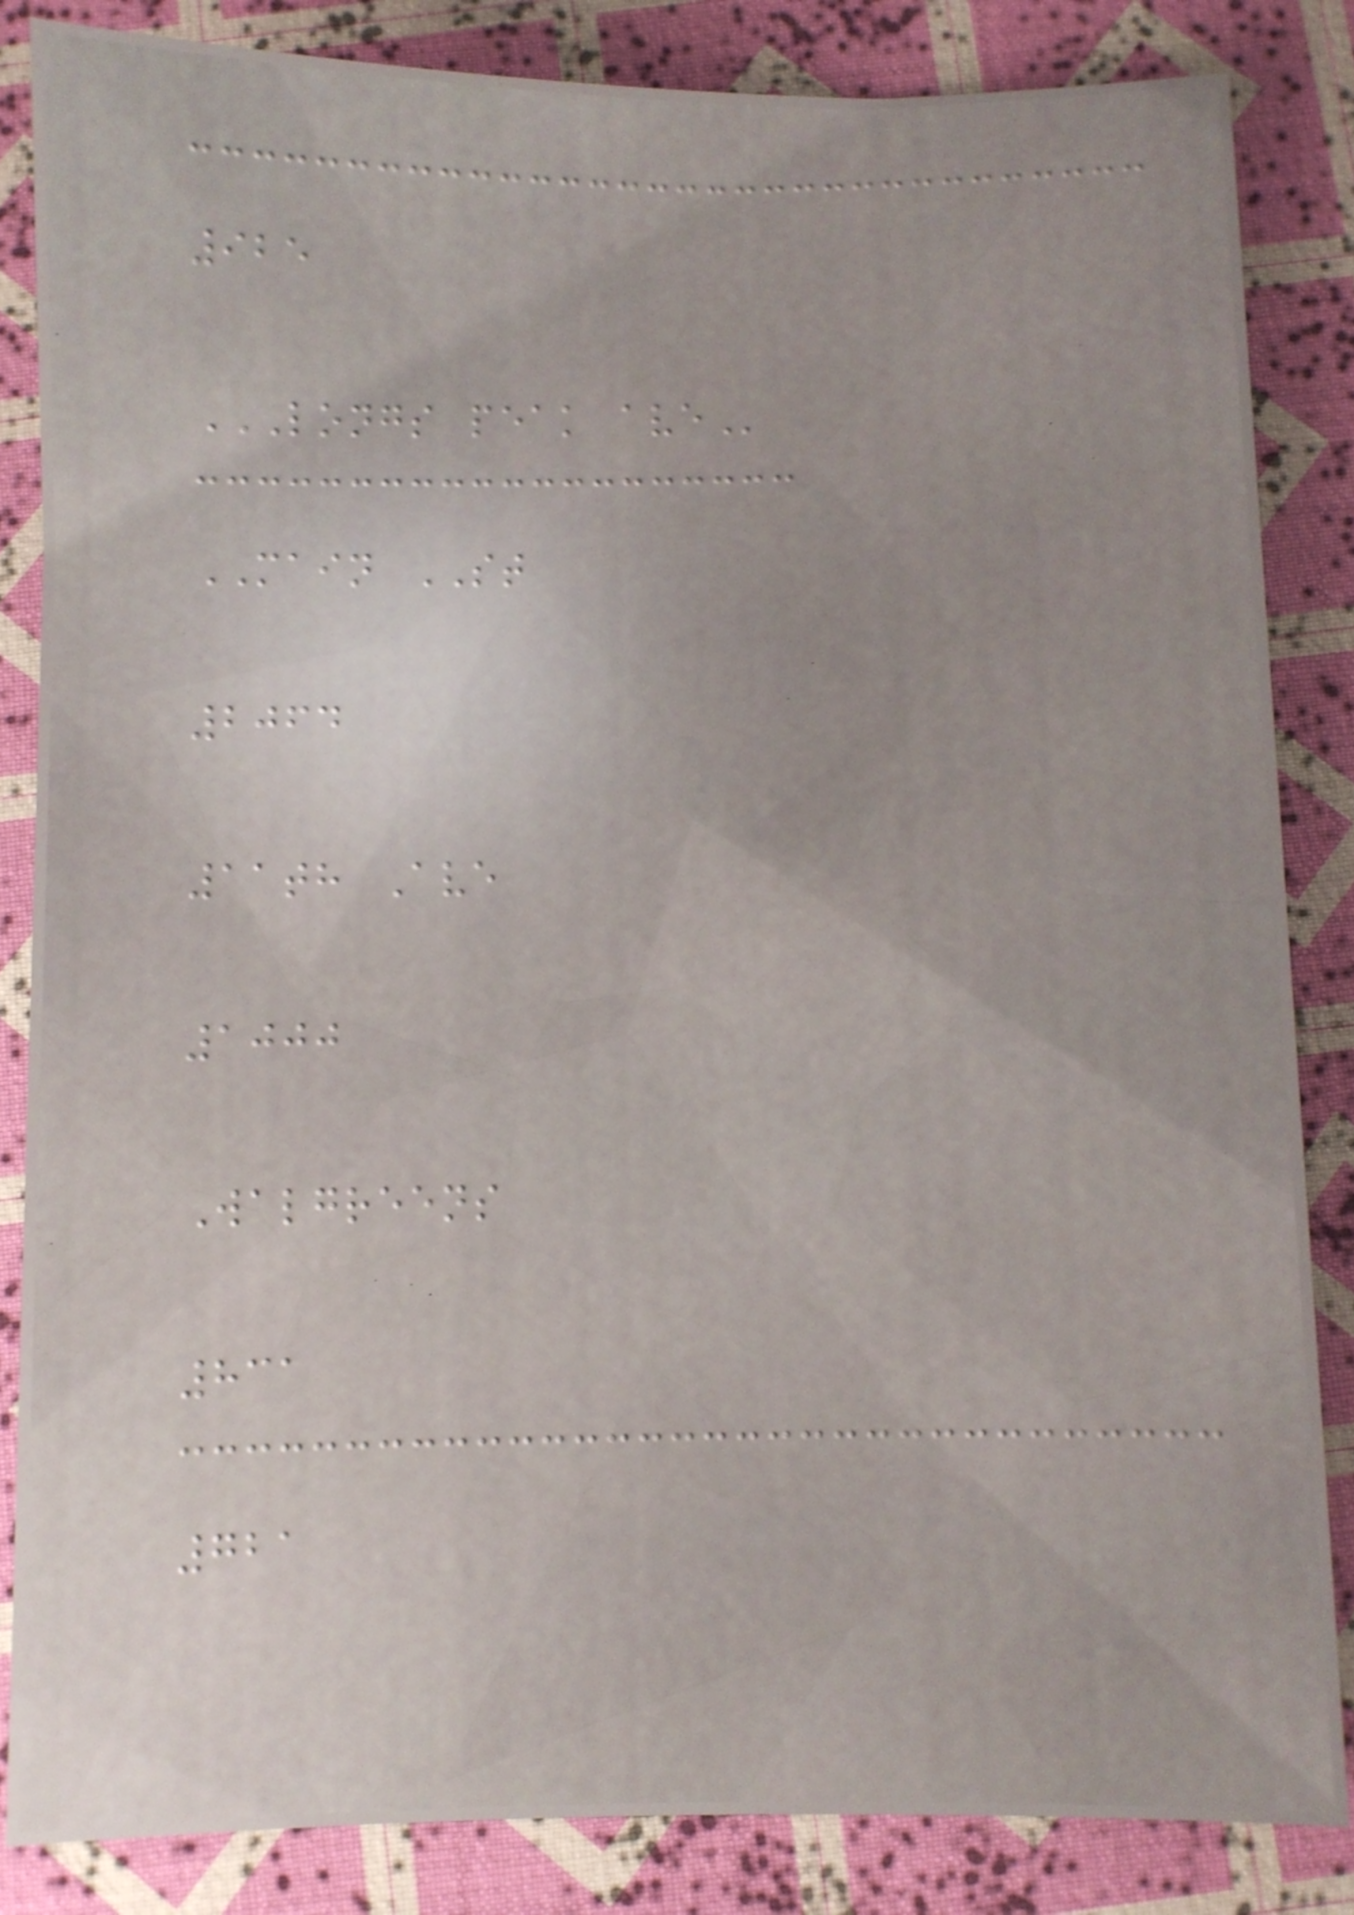925
LONGS PEAK AVE
MAIN ST
2064
11th Ave
1000
Walgreens
831
721
